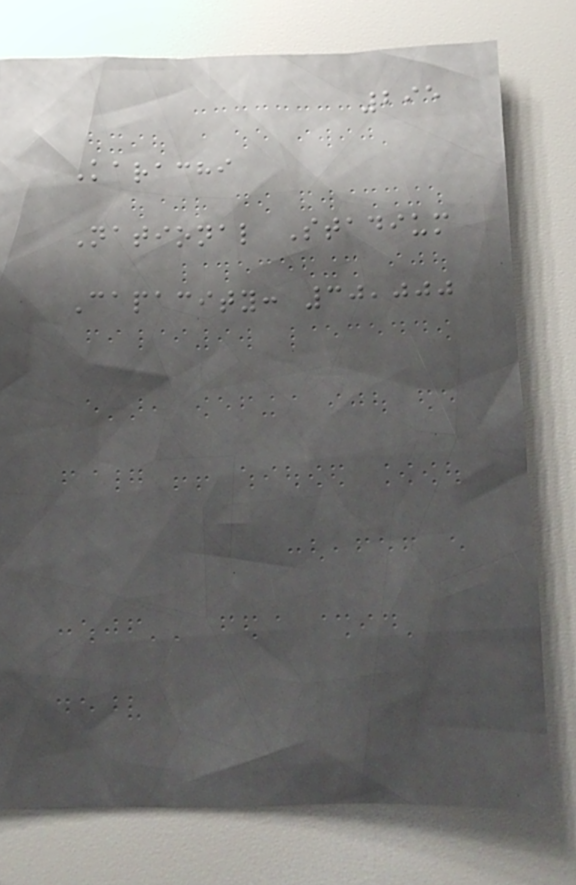295
Karachi
National Stadium
Capacity: 30,000
